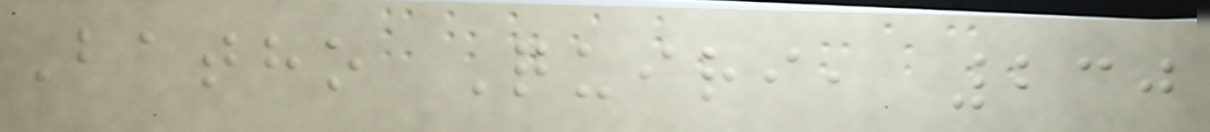Batho Quiri, 230
